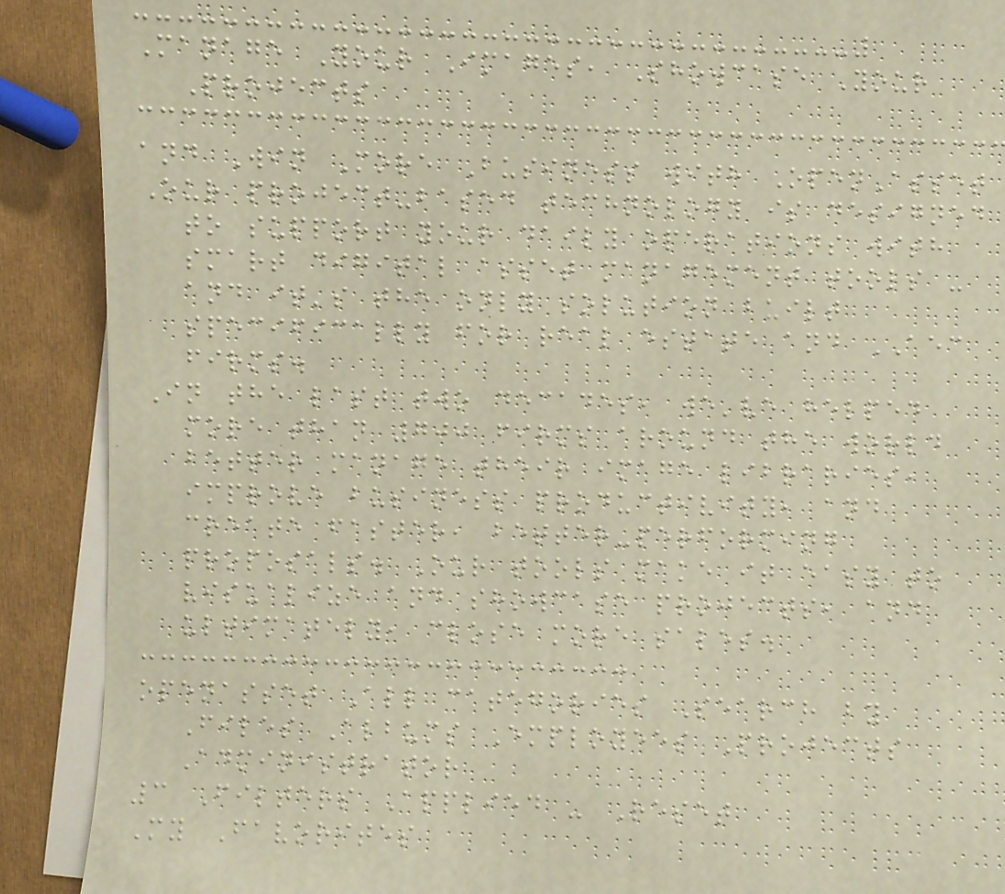Manage Your Images, Showcase Your
Projects
and Win More Business with OpenAsset
Our project-based technology is designed
to support your daily operations with
smart digital asset management tools -
and it's the only solution built
specifically for real estate and AEC
firms.
In the last two decades, we've helped
more than 700 firms around the world
better manage their image libraries,
improve business productivity, and
create faster, better-performing
proposals. Our tools make it easy to
visualize and showcase projects, and
ultimately, close more sales.
openasset All categories Search by
Files Albums Employees Projects
Administrator
3 Filters Applied - Reset
My Favorites
